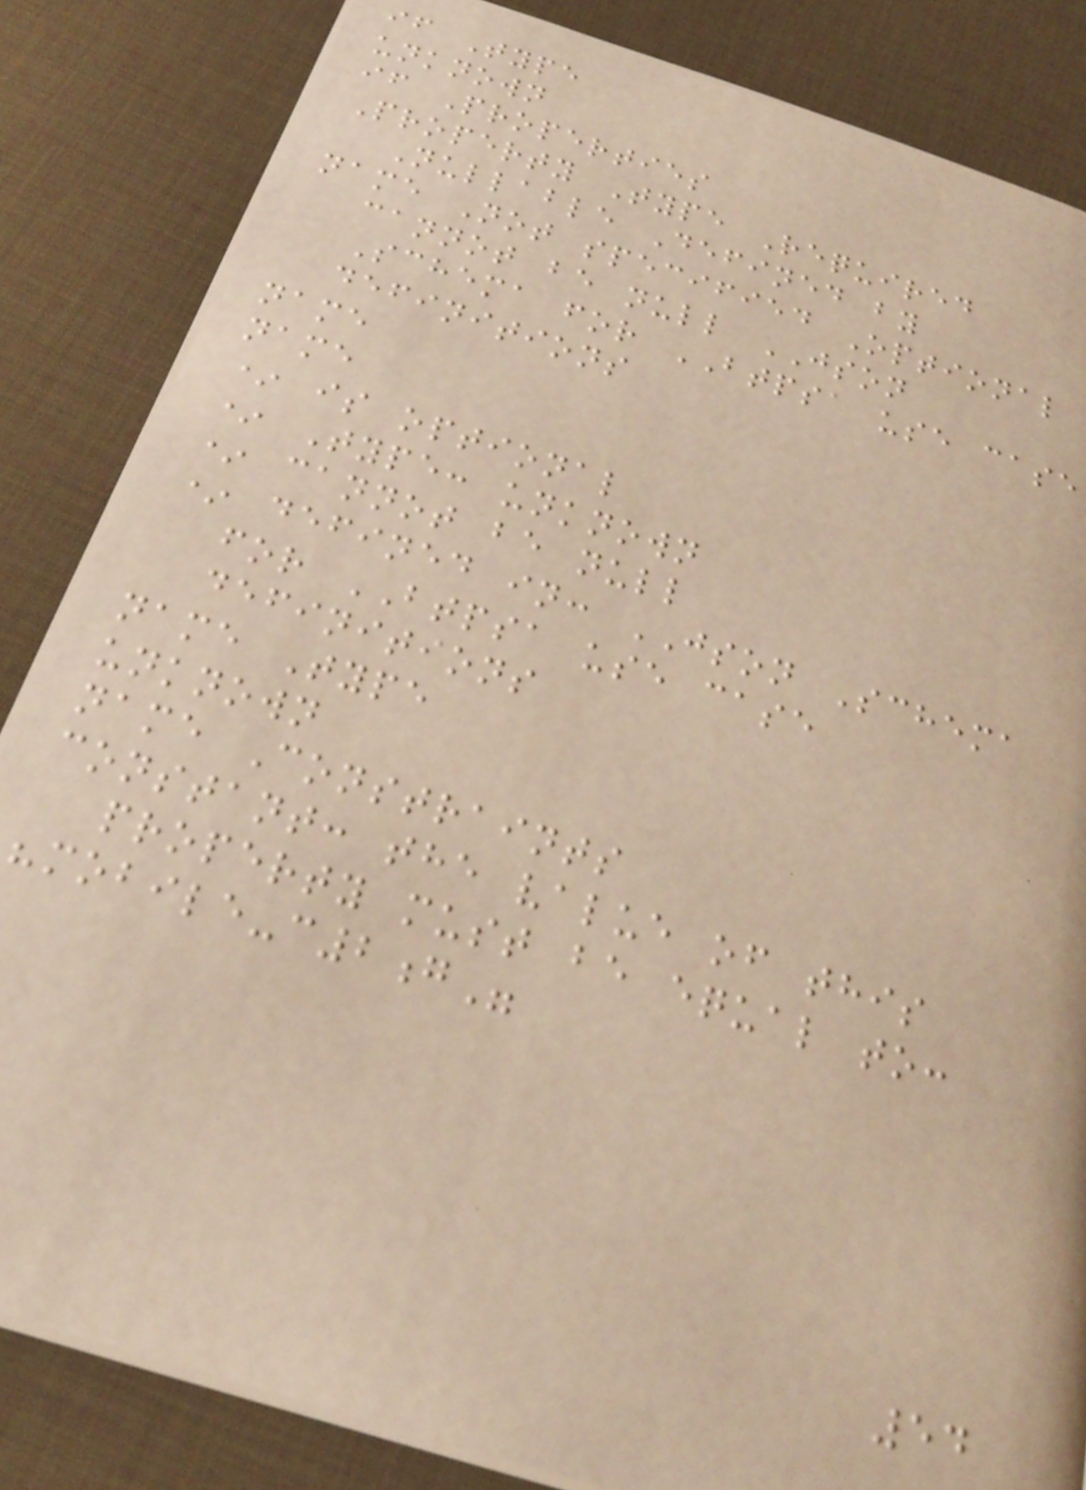if Type
unknown
if Properties
Property Type Required
Nullable Defined by
name Not specified Optional
cannot be null JSON
Schema for BTPSA use case
definitions
name
name
* is optional
* Type: unknown
* cannot be null
* defined in: JSON Schema
for BTPSA use case
definitions
name Type
unknown
name Constraints
constant: the value of this
property must be equal to:
"mobile-c2g"
54
